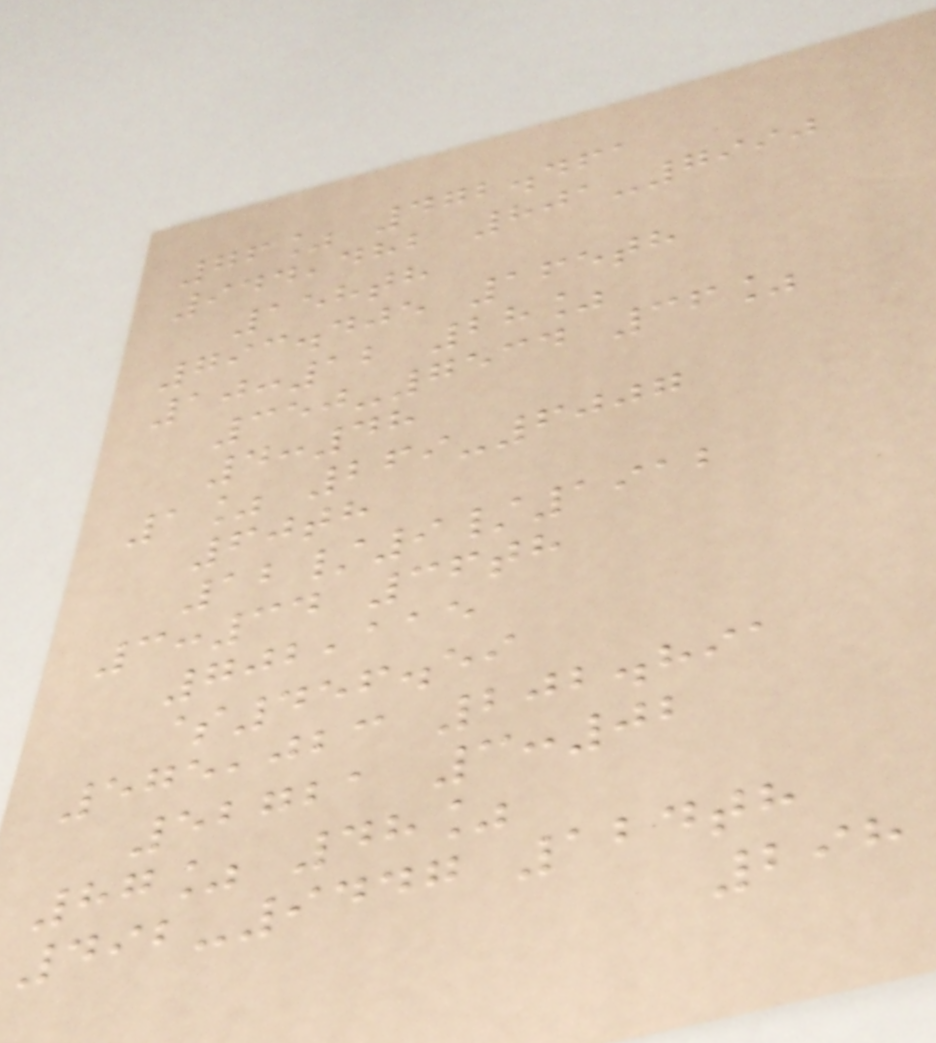76% 472.461
944,482 801-7990
158th
793.405 165th
10:12 28%
350-7534 36%
4:48
1% 269-6007
60th
12/9/1912
3:34 36th
702,115
$456.59
575,023 202.891
52721 3:02
87% 48%
492-9447 124th
298
